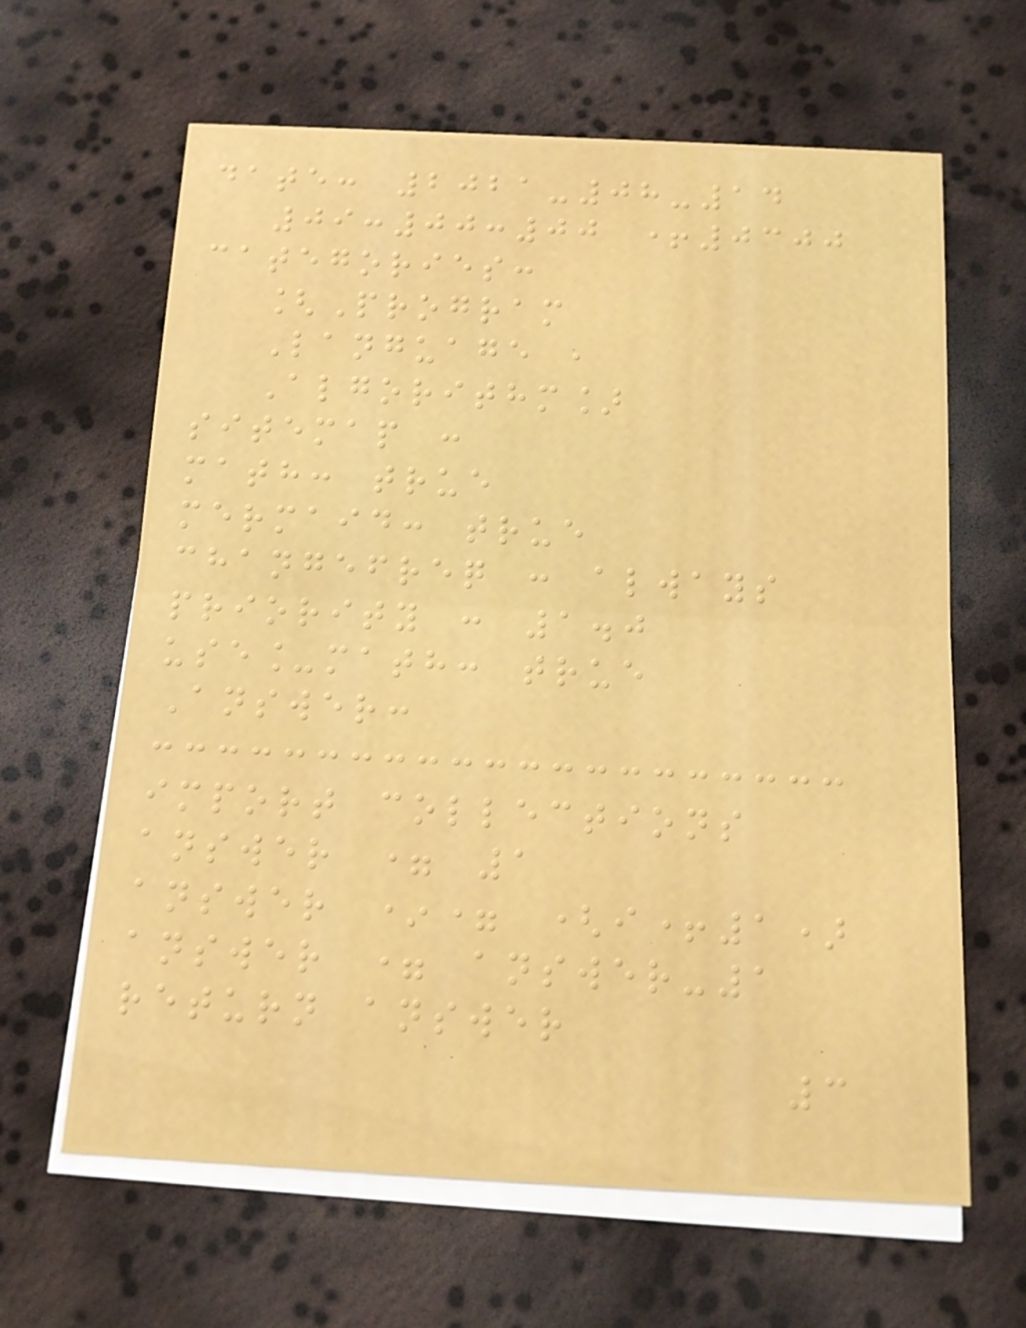date: 2021-08-14
09:00:00 +0300
categories:
[Program
Language ,
Algorithm]
sitemap :
math: true
mermaid: true
changefreq : always
priority : 1.0
use_math: true
Answer:
import collections
answer = 1
answer *= (i+1)
answer = answer-1
return answer
3
